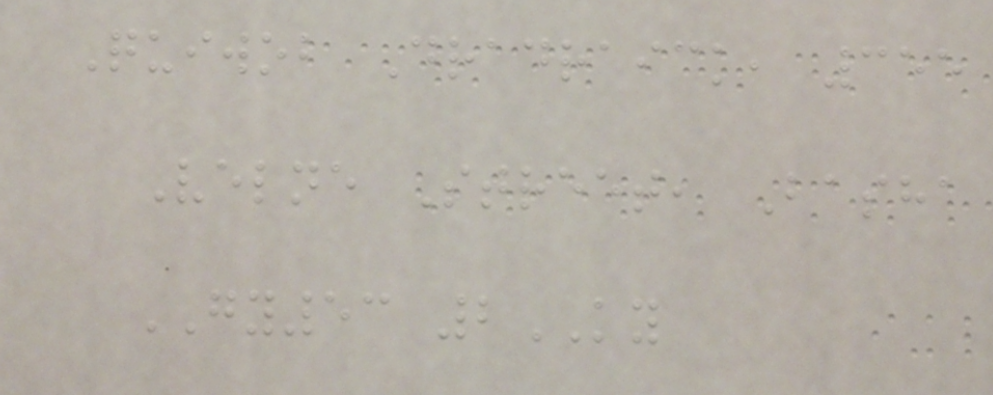Quiwob Dradraick, 355
Velne Street, Basha
GY53 2KY
